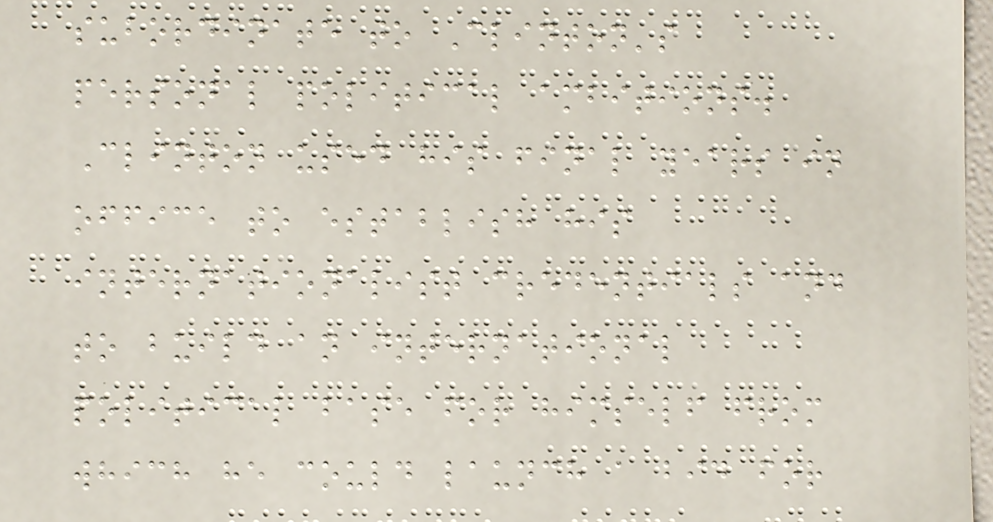subordinate to Clinton's
personal political ambitions.
Clinton used his final years in
office to establish his
internationalist credentials and
to build an international
political base for himself from
which he could launch a bid for
